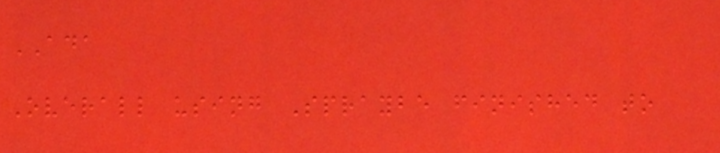ADA
Overall using Spraybe finished to
